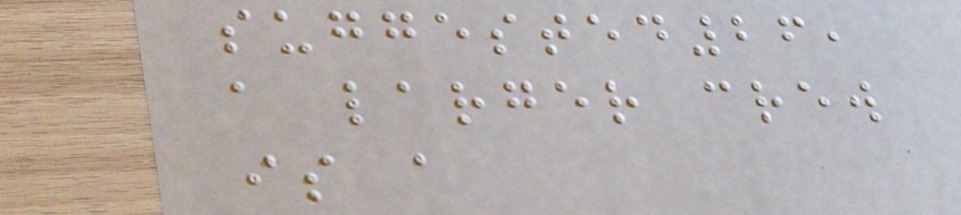suggested26,
a larger crew
is a
